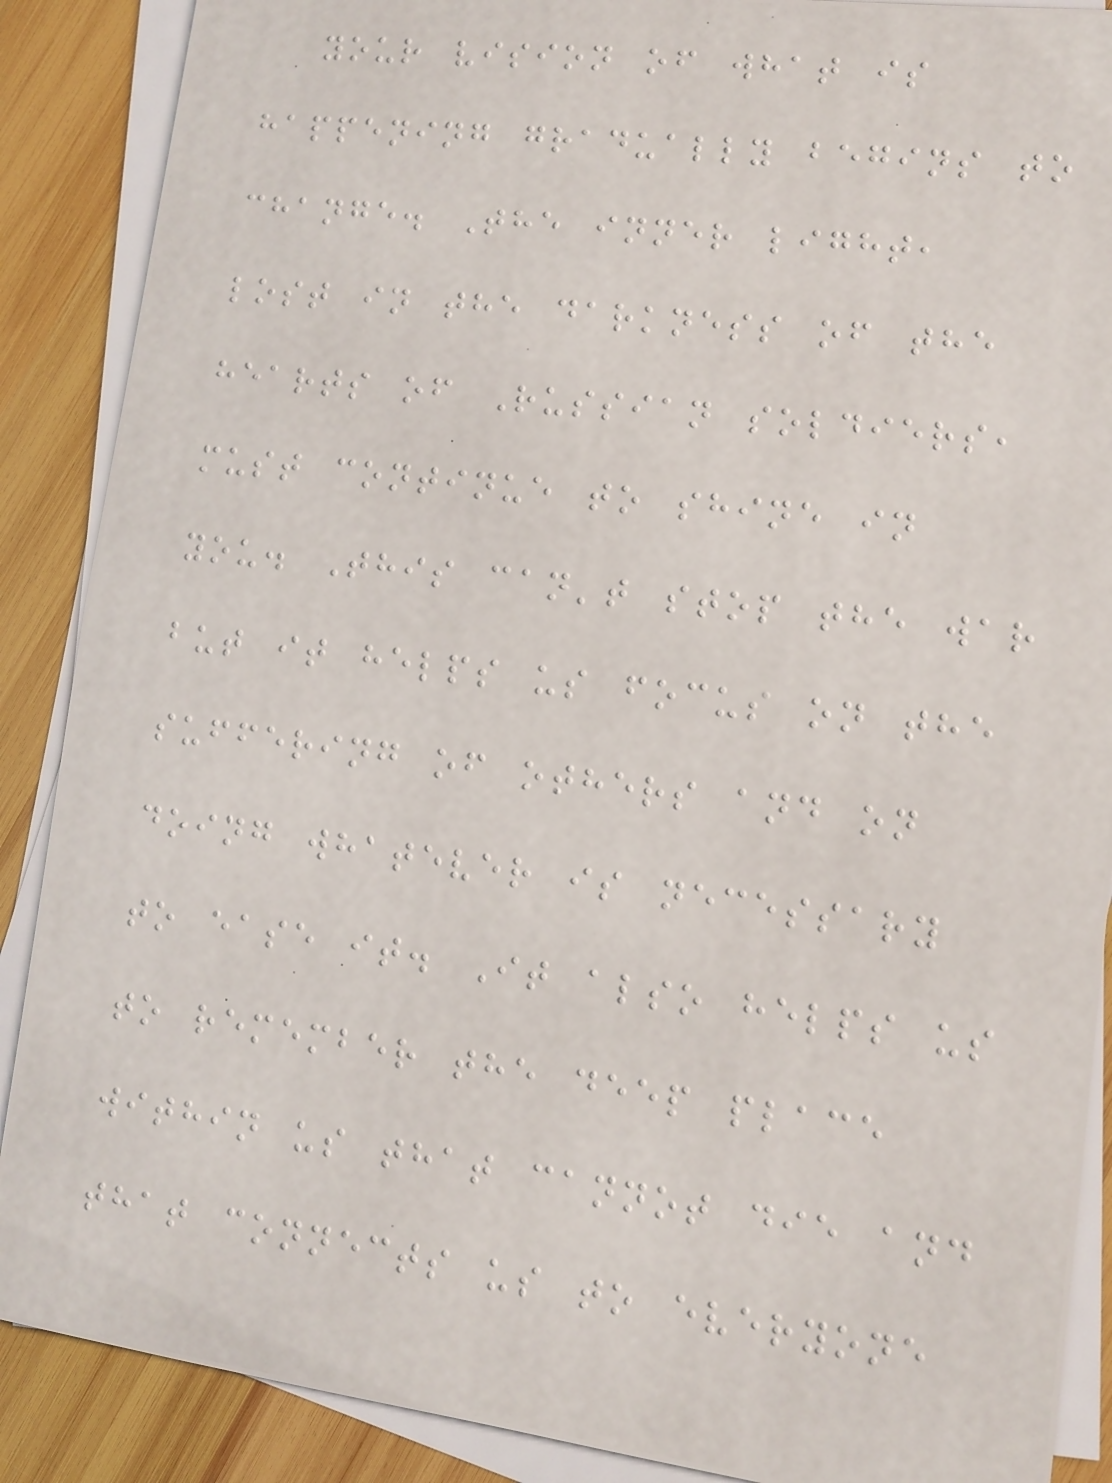your vision of what is
happening gradually begins to
change. The inner light,
lost in the darkness of the
hearts of Russian soldiers,
must continue to shine in
you. This can't stop the war
but it helps us focus on the
suffering of others and on
doing whatever is necessary
to ease it. It also helps us
to remember the deep place
within us that cannot die and
that connects us to everyone
